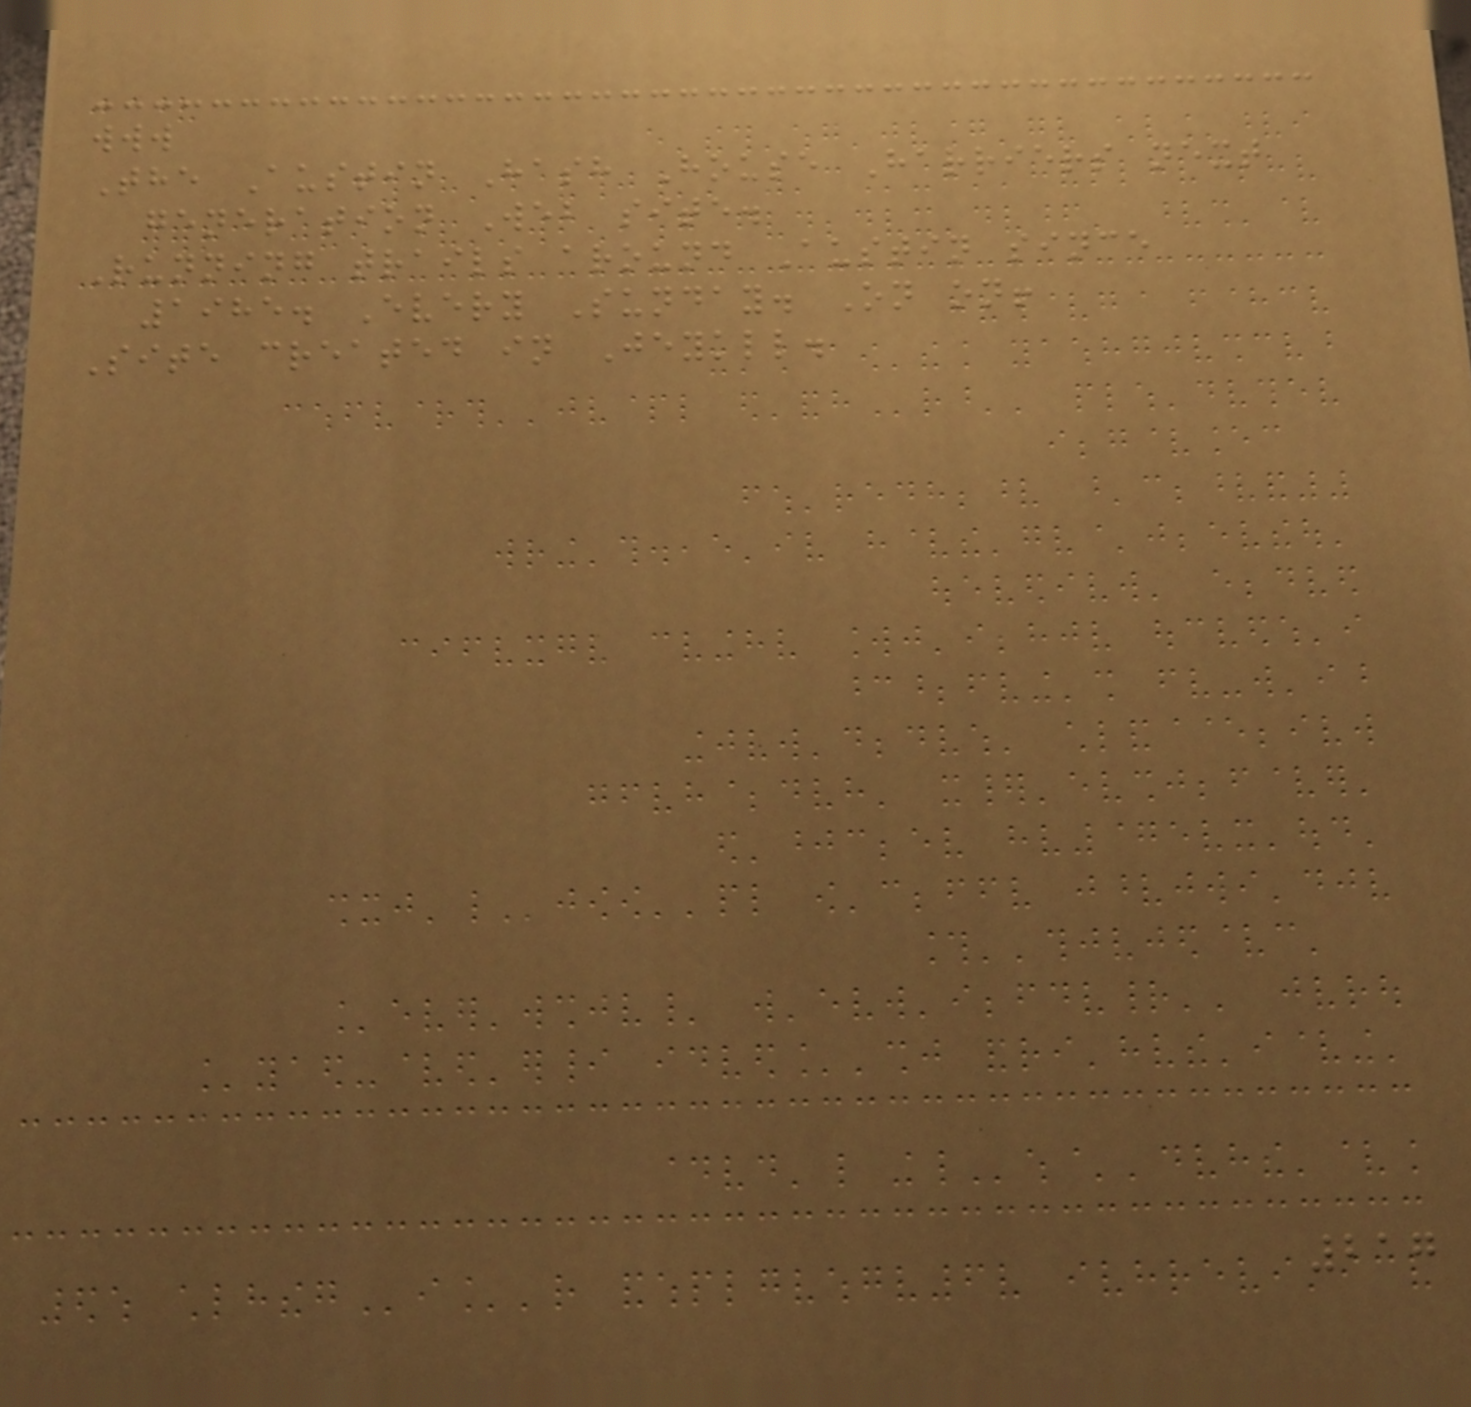www
The Austin Hash House Harriers next
generation Web site.
Running trails around Austin since
1985. Every Sunday. On on!
Site created in Jeykll.
217
